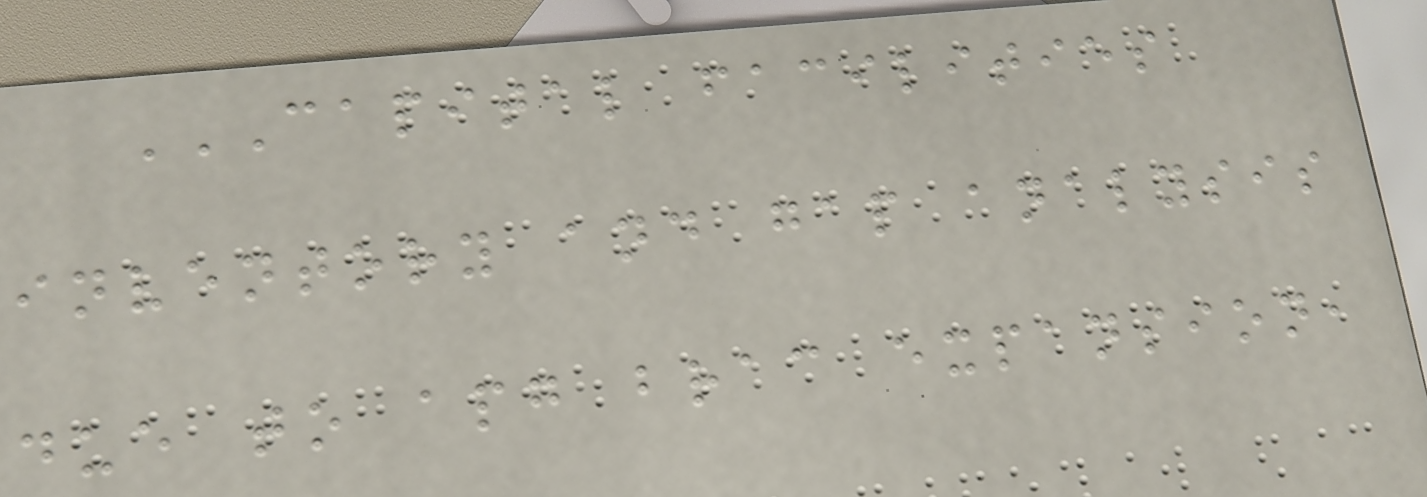CAPITAL FACILITIES
INVENTORY AND GAP ANALYSIS
DUE TO APG BRAC EXPANSION,
